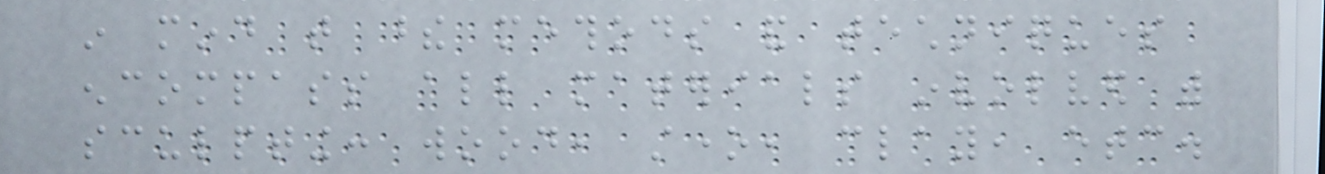in mind that these methods and techniques
encompass all materials involved with
sculpting: wood, stone, clay, etc.
